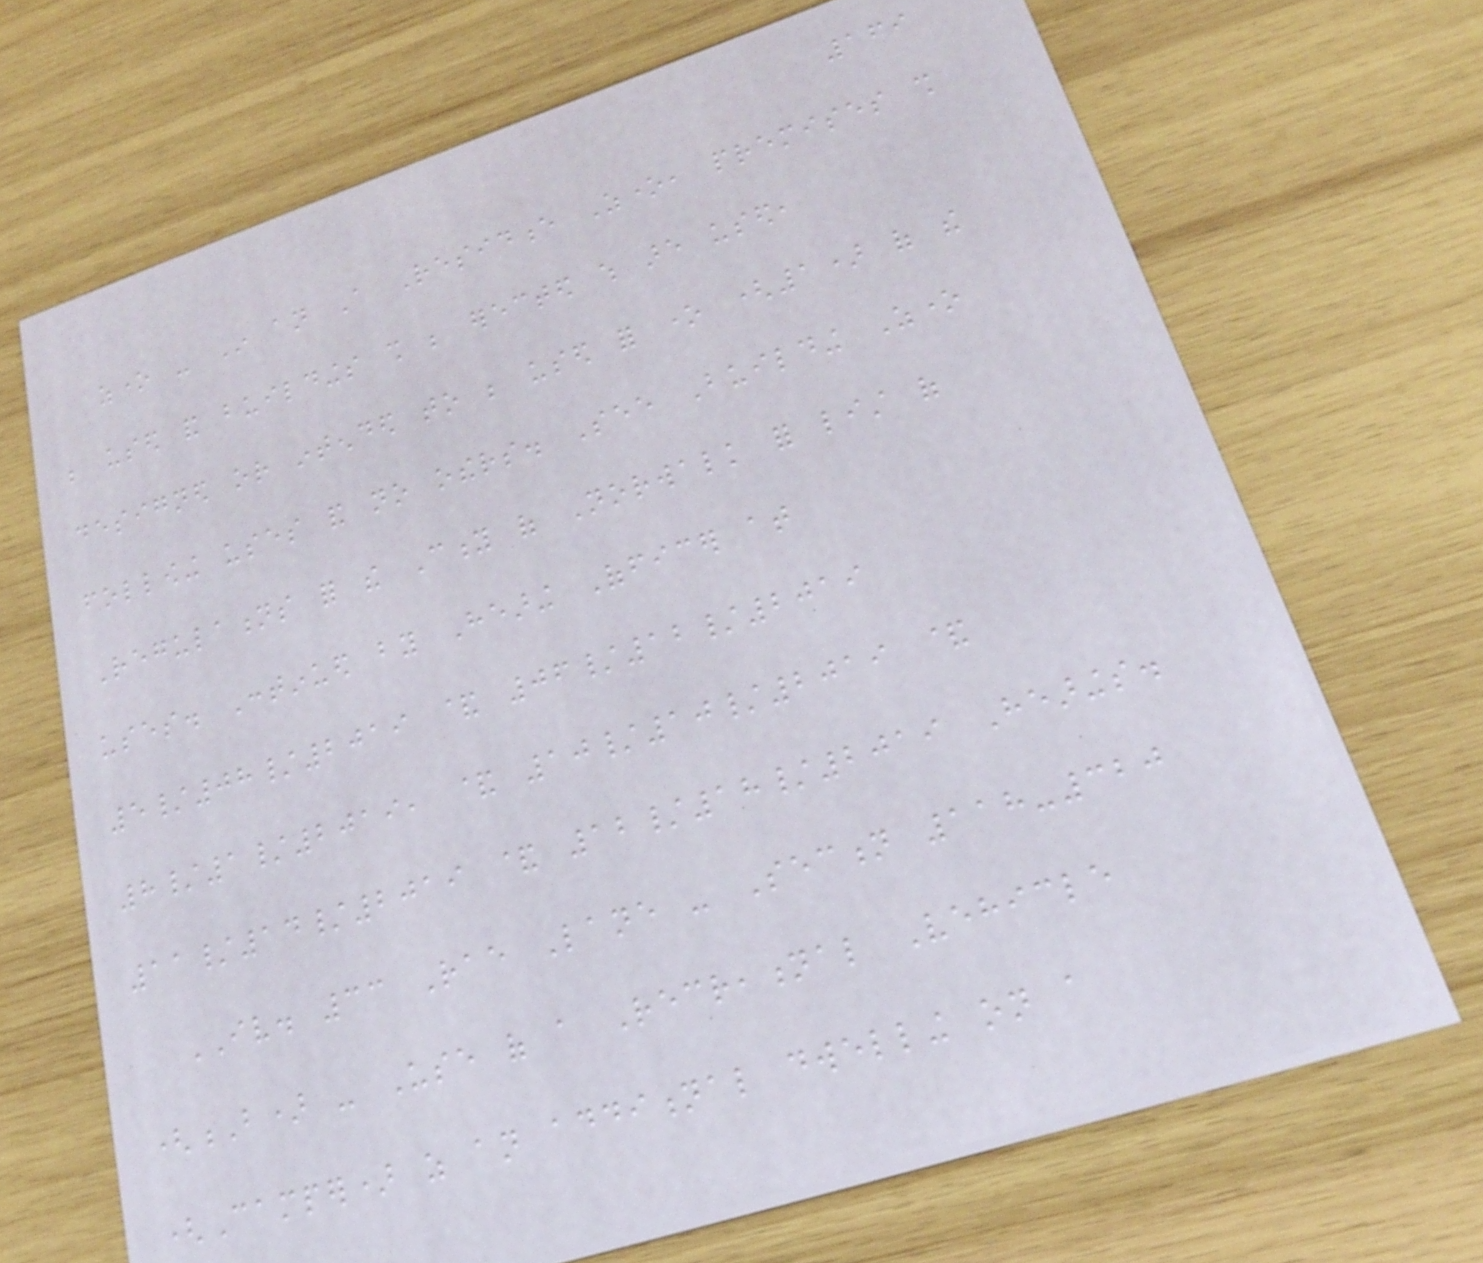169
zone - In an A Residence Zone, premises shall
be used and buildings shall be erected which are used,
designed or intended to be used for one (1) of the
following uses and no others. See Building Zone
Regulations for the City of Norwalk for list of
uses. Continued by Hearing Officer at
5/08/2019 & 06/12/2019
8/1/2019, & 10/10/2019 &
11/14/2019 & 12/18/2019 Hearings.
IV. 33 Rae Lane - Section 118-320
(B) - Use of a Recreational Vehicle
(Camper) as an additional dwelling on a
